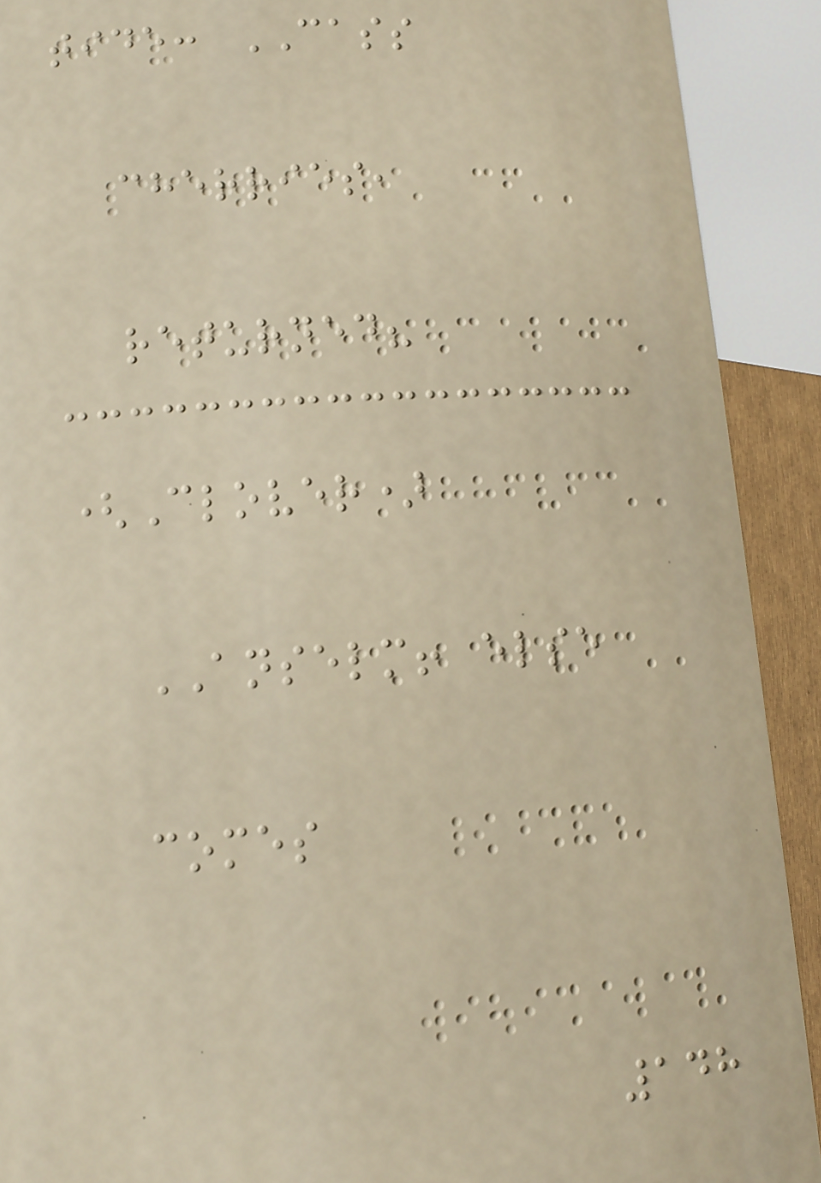tide: CASS
cherries,
returned?
(Clover)
ANSELM! else
comes
148
